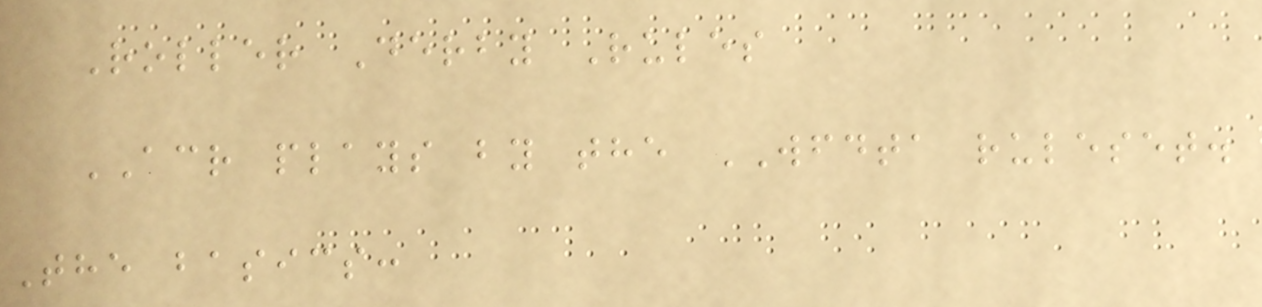Roller Derby Rules
ACR plays by the WFDTA ruleset.
The basics:
